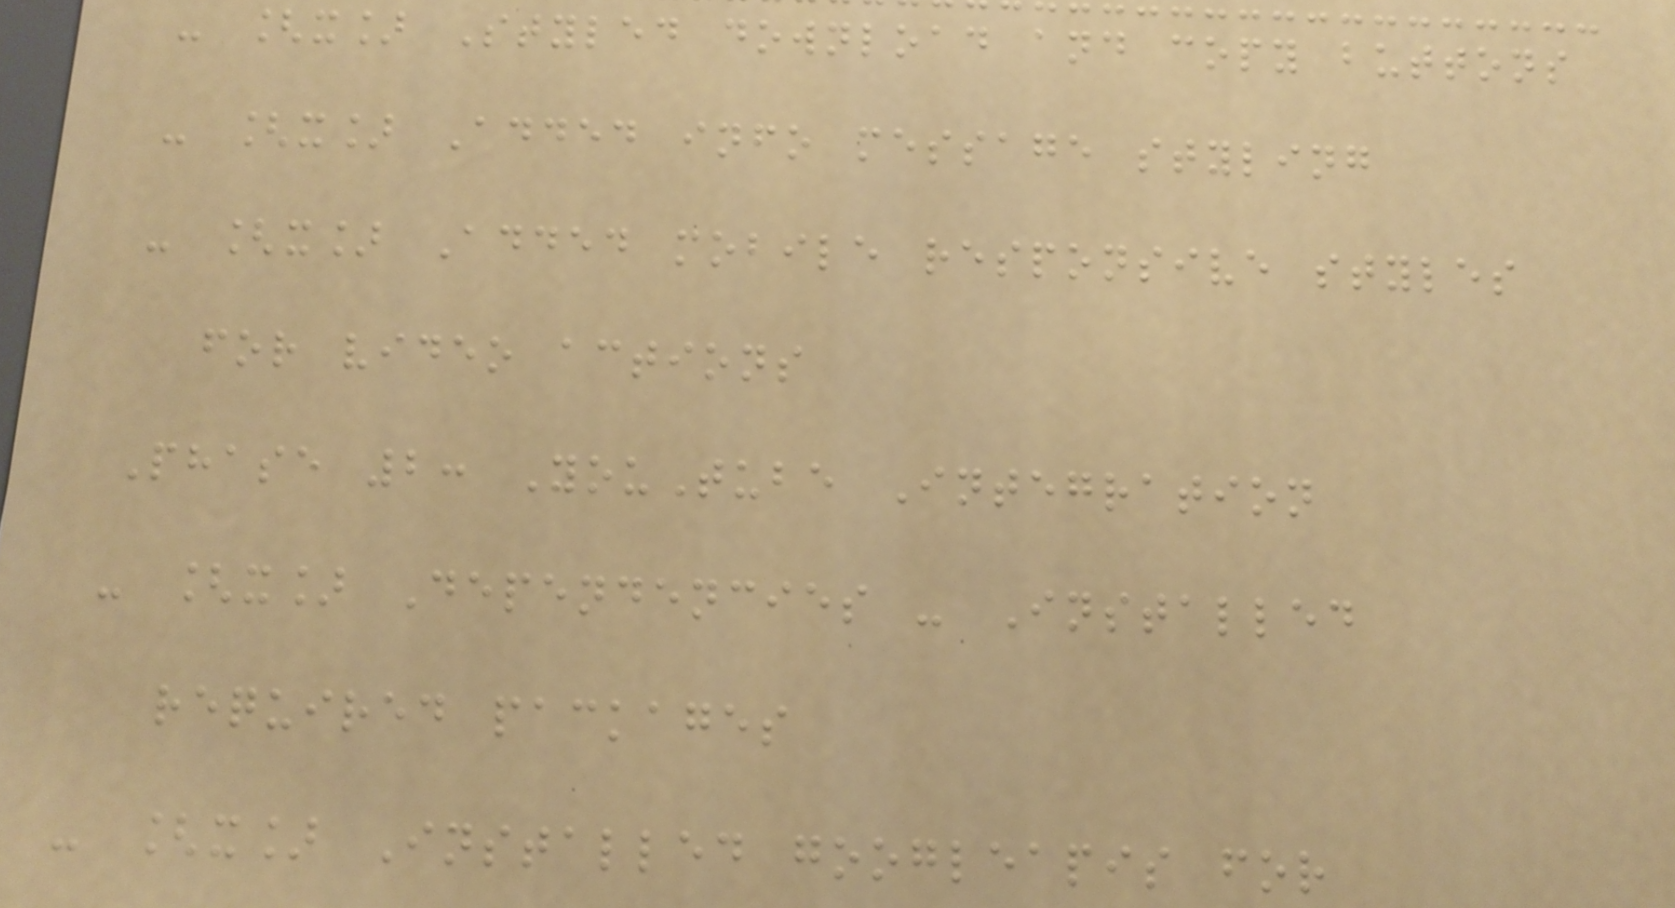- [x] Styled download and copy buttons
- [x] Added info message styling
- [x] Added mobile responsive styles
for video actions
Phase 2: YouTube Integration
- [x] Dependencies - Installed
required packages
- [x] Installed googleapis for
